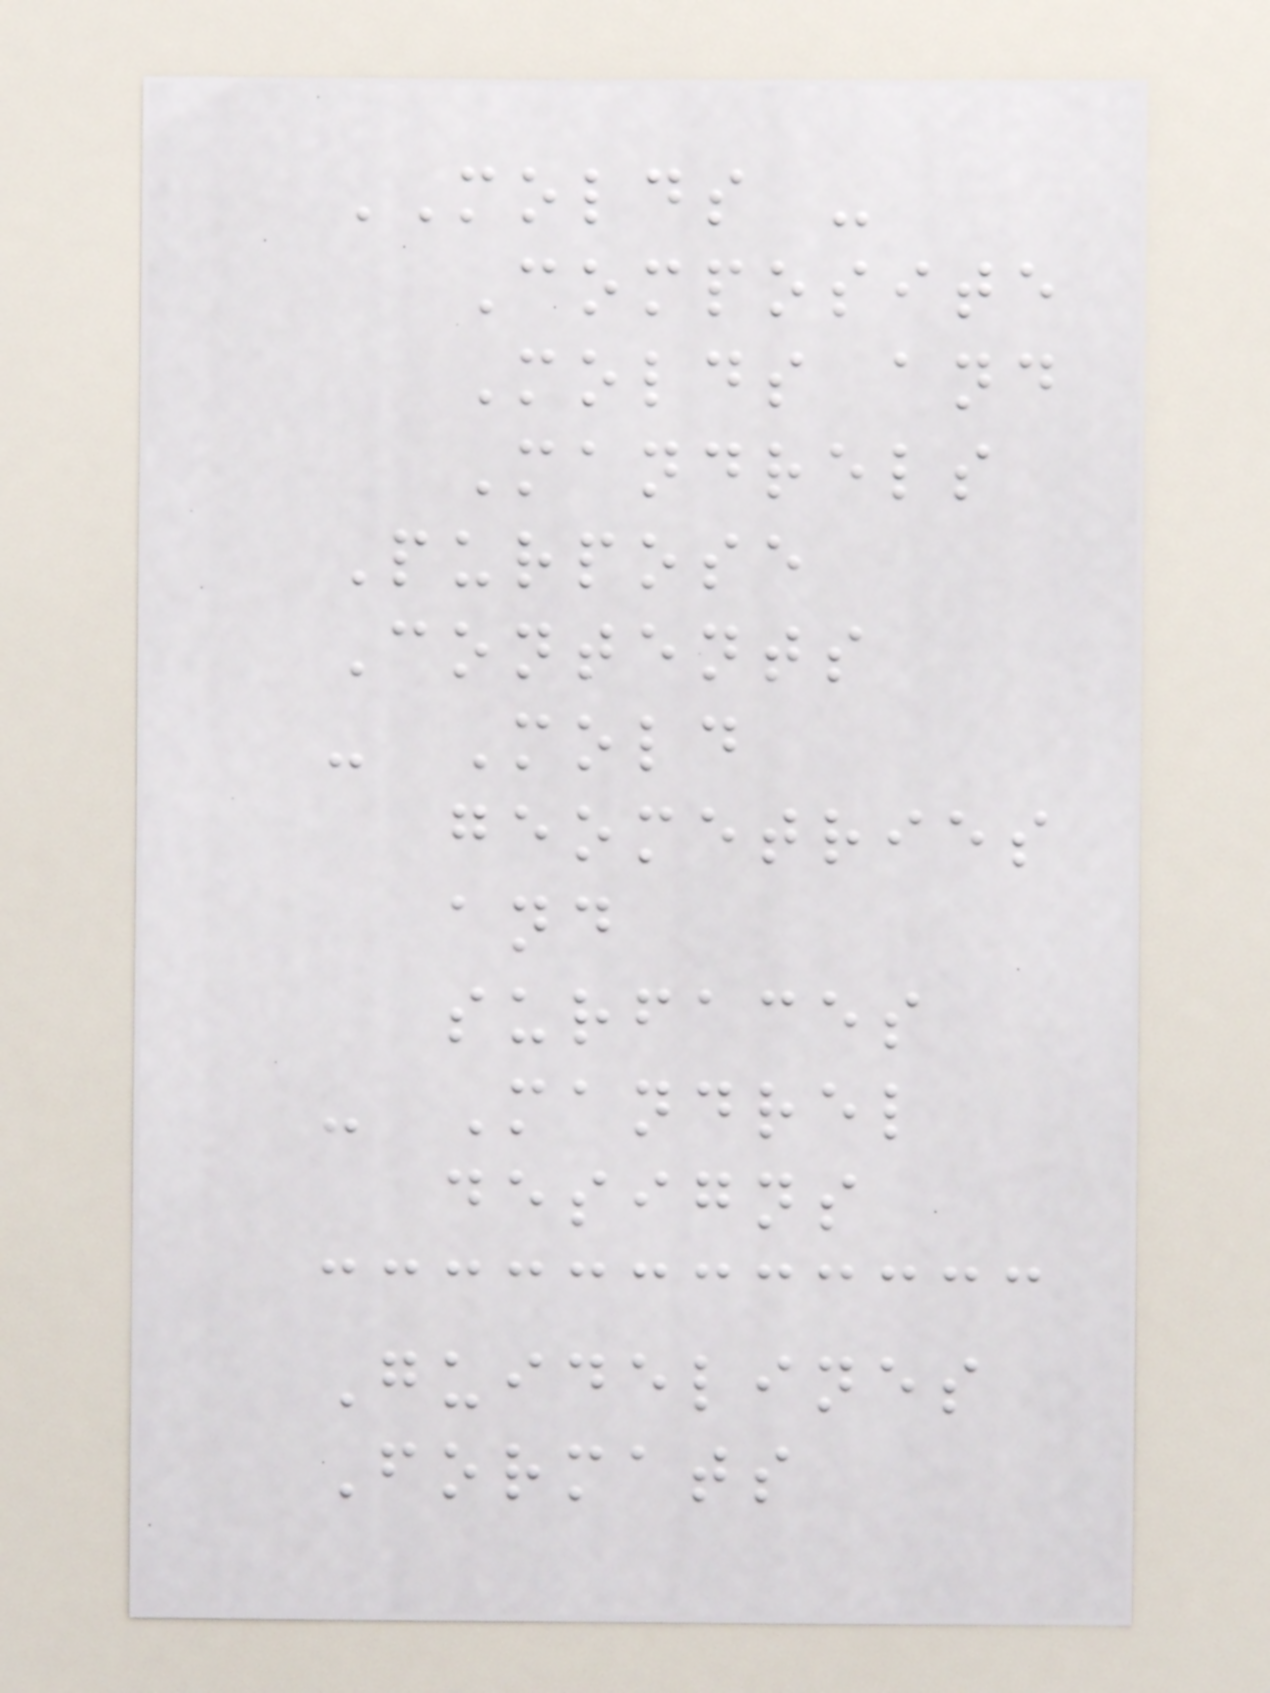MOLDS -
Composite
Molds and
Mandrels
Purpose
Contents
- Mold
geometries
and
surfaces
- Mandrel
designs
Guidelines
Formats
